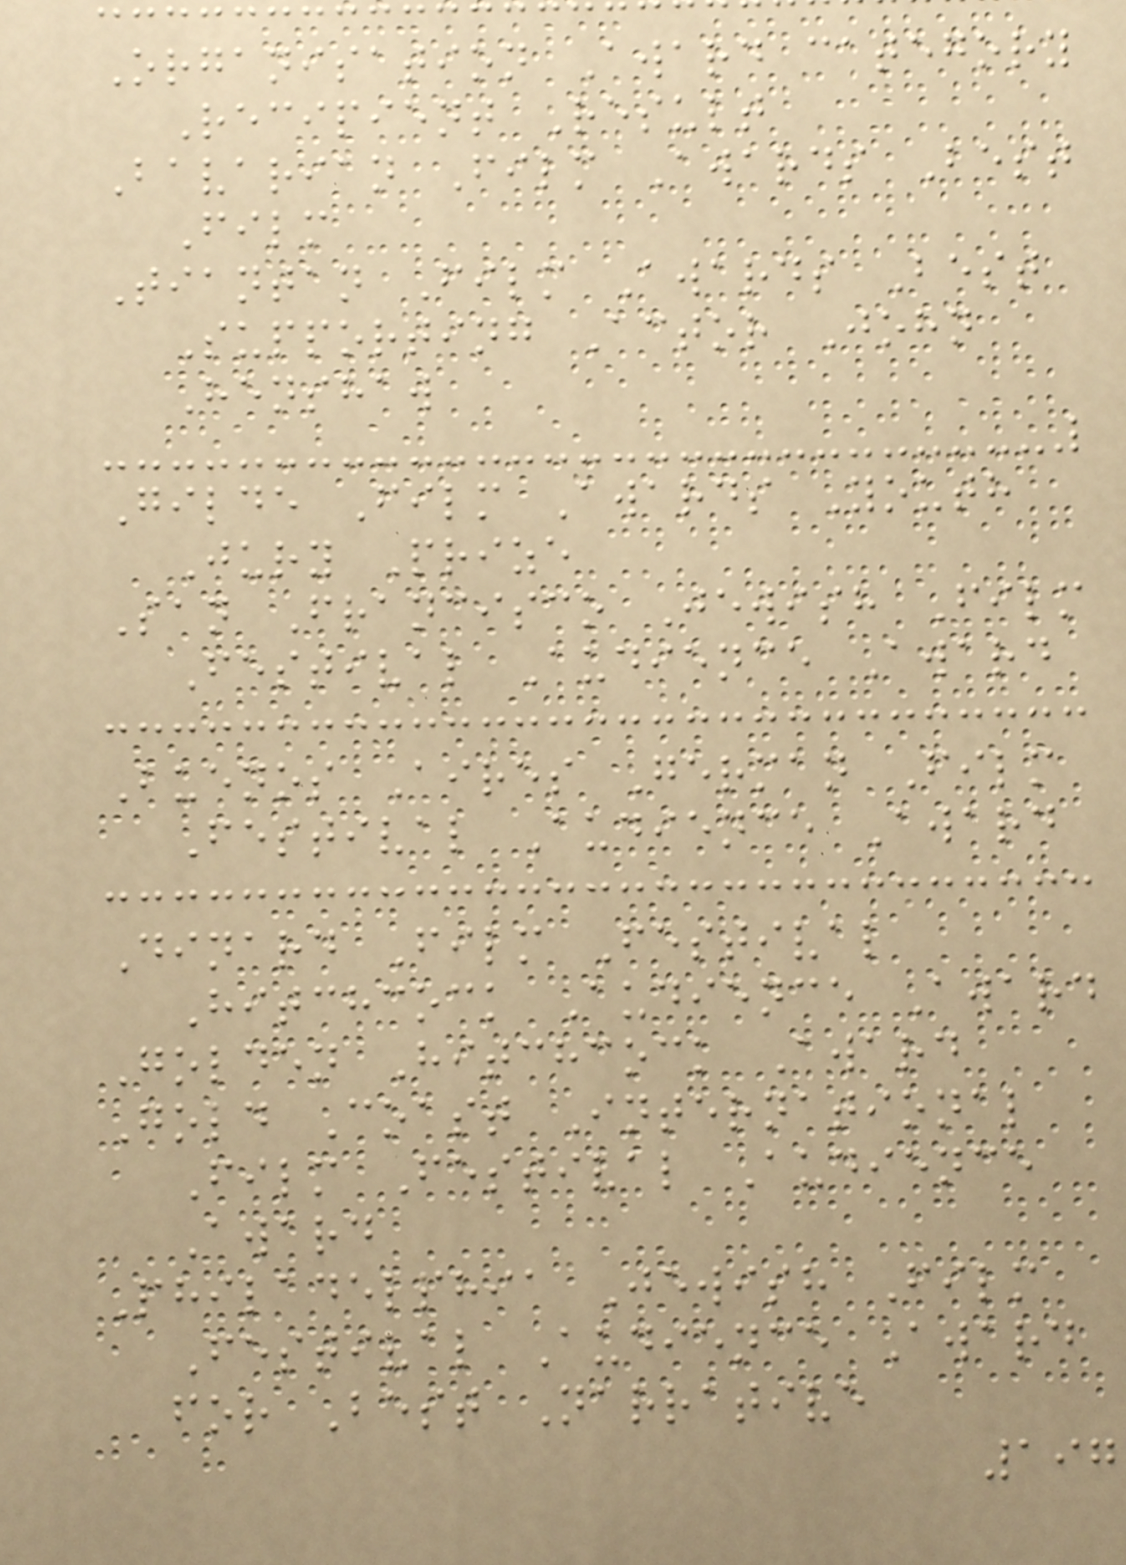Organisation Award category
Recipient Result
Bavarian Film Awards Best
Film
Tiantan Film Awards Best
Supporting Actor John
Henshaw
Gilde Film Awards Youth
Jury Prize
San Francisco Jewish Film
Festival Audience Award
Buenos Aires German Film
Festival Audience Award
Dinard Film Festival
Hitchcock Audience Award
Golden Hitchcock Award
Gold Coast International
Film Festival Audience
Award
Philadelphia Jewish Film
Festival Audience Award
for Best Narrative
197
